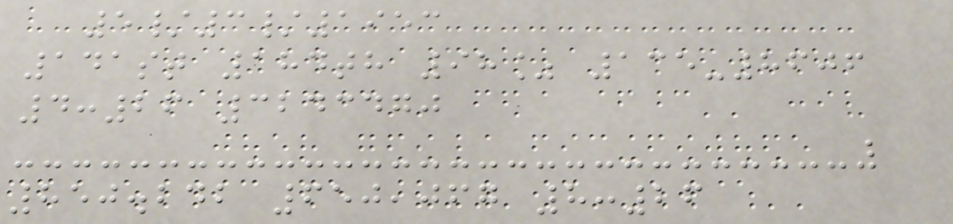5/3/1953
141st 184th 98% 135-8606
4:26 3243470
850.242 650,067 8:26
